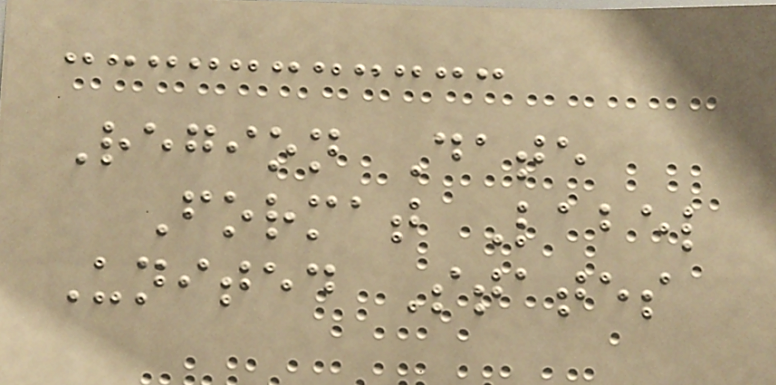Region Date
Format Label
United States
